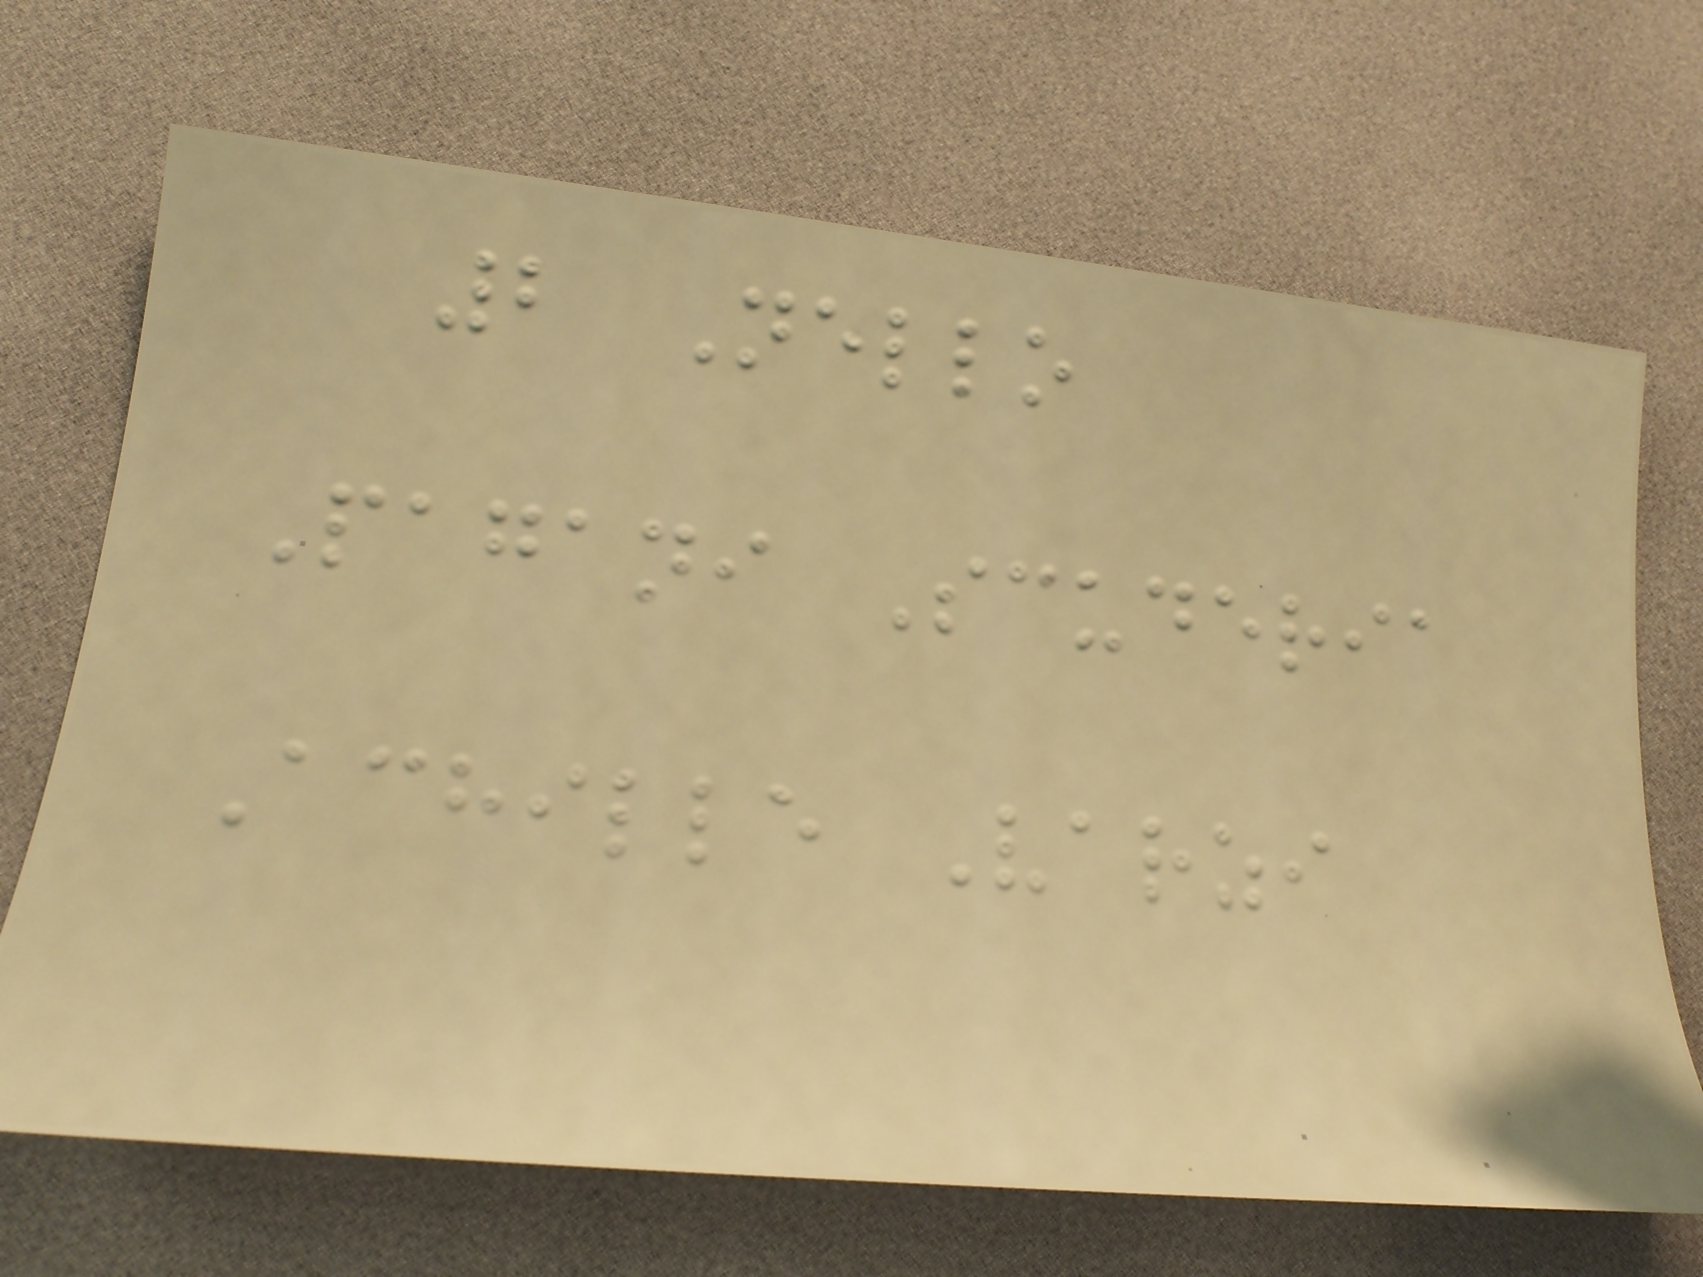2 Nello
Pagani Scuderia
Achille Varzi
